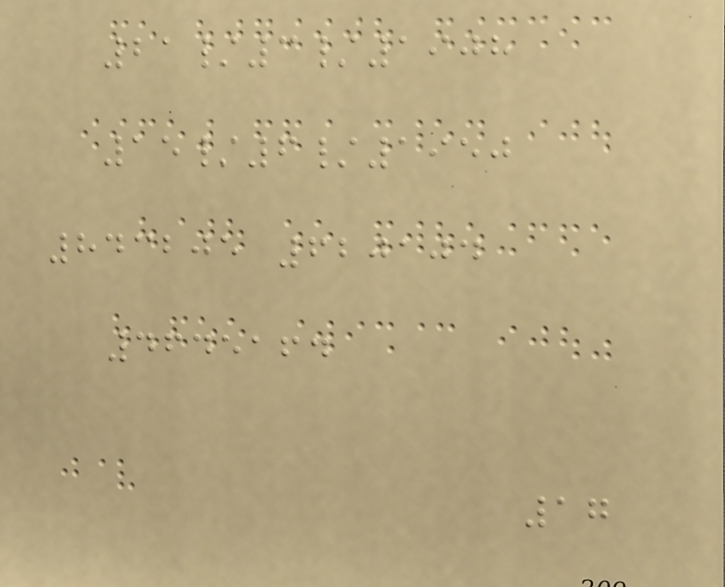21/3/1908
15/6/1950
843205 620104
4645164
17
